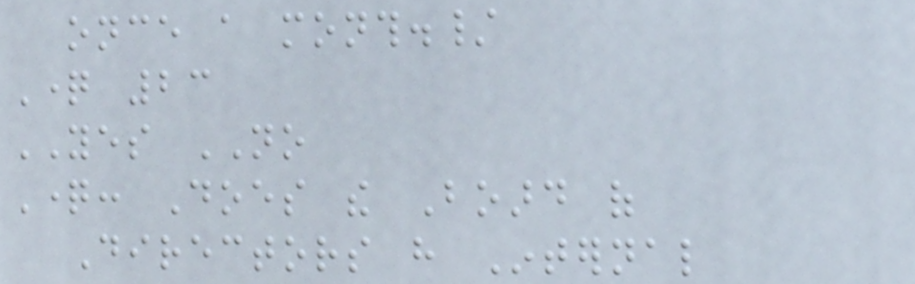once a month./
Question 23
YES NO
Question: Does the Board of
Directors have Internal
